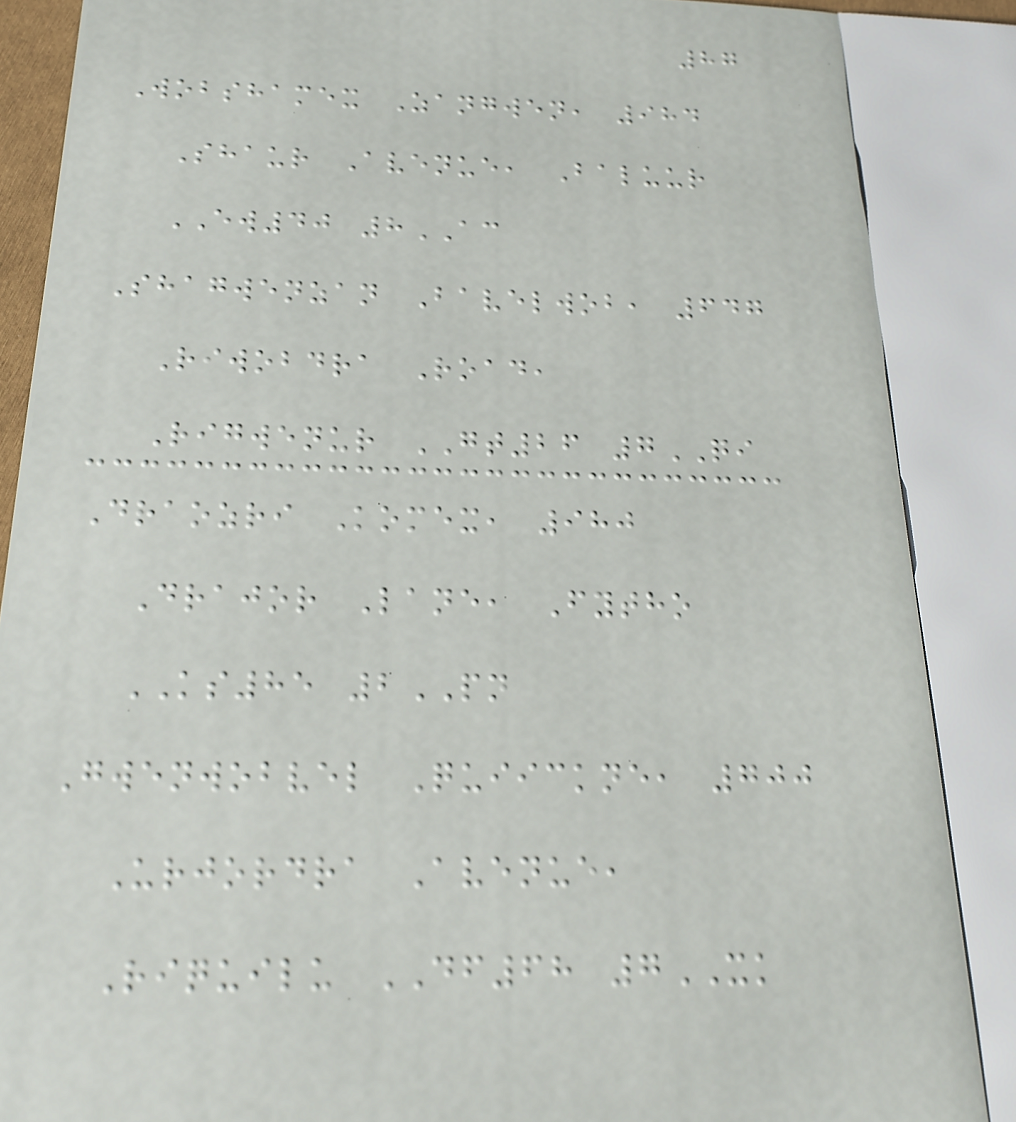87
Wobshamex Zangwen, 984
Shaur Avenue, Baluur
EW40 8AC
Shagwenzan Bavelwob, 647
Riwobdra Road,
Rigwenur GT26 7QI
Draozri Komex, 980
Drajor Lane, Fytho
KS85 2PN
Gwenwobvel Quiickne, 700
Urjordra Avenue,
Riquilu DF68 7XK
